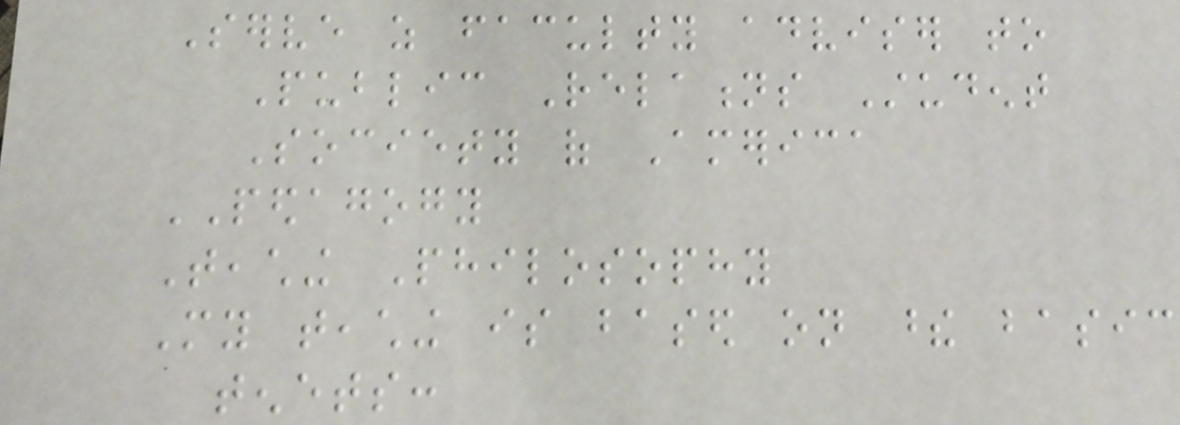Serve as faculty adviser to
Public Relations Student
Society of America
PEDAGOGY
Teaching Philosophy
My teaching is based on these basic
tenets:
